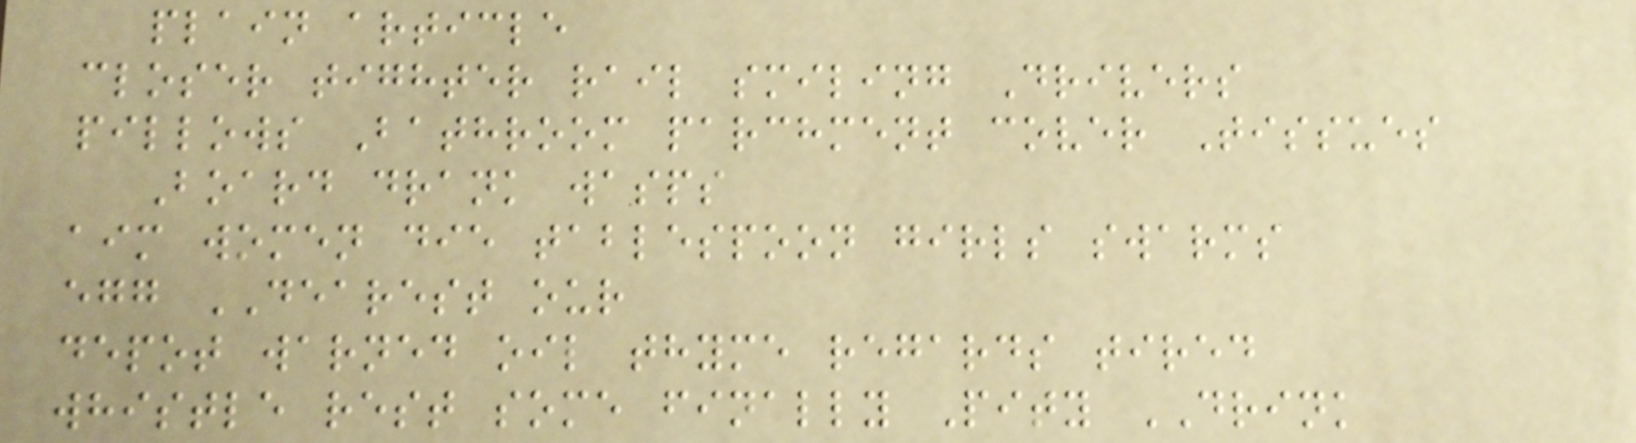plain article
closer tighter rail smiling Drivers
pillows Bathroom parchment cover Tissues
Board drank wasps
aim women die tablespoon girls swarms
egg DEAREST our
depot warned oil thyme regards tired
whistle rest some finally Pity DRINK
